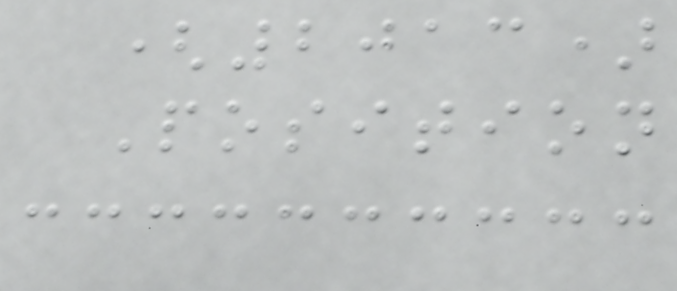(2013)
Position
